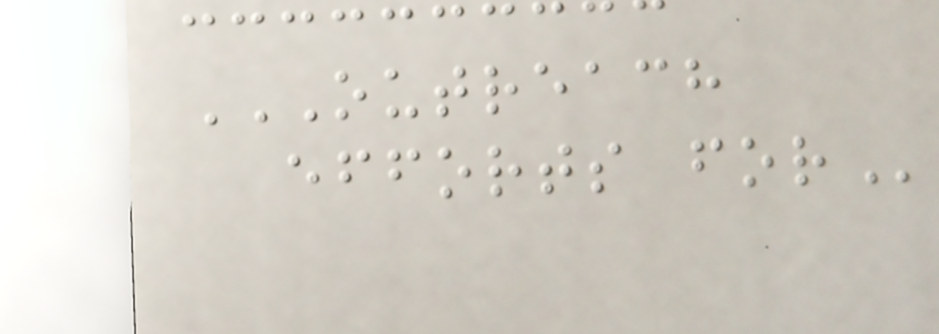OUTREACH
EFFORTS FOR
